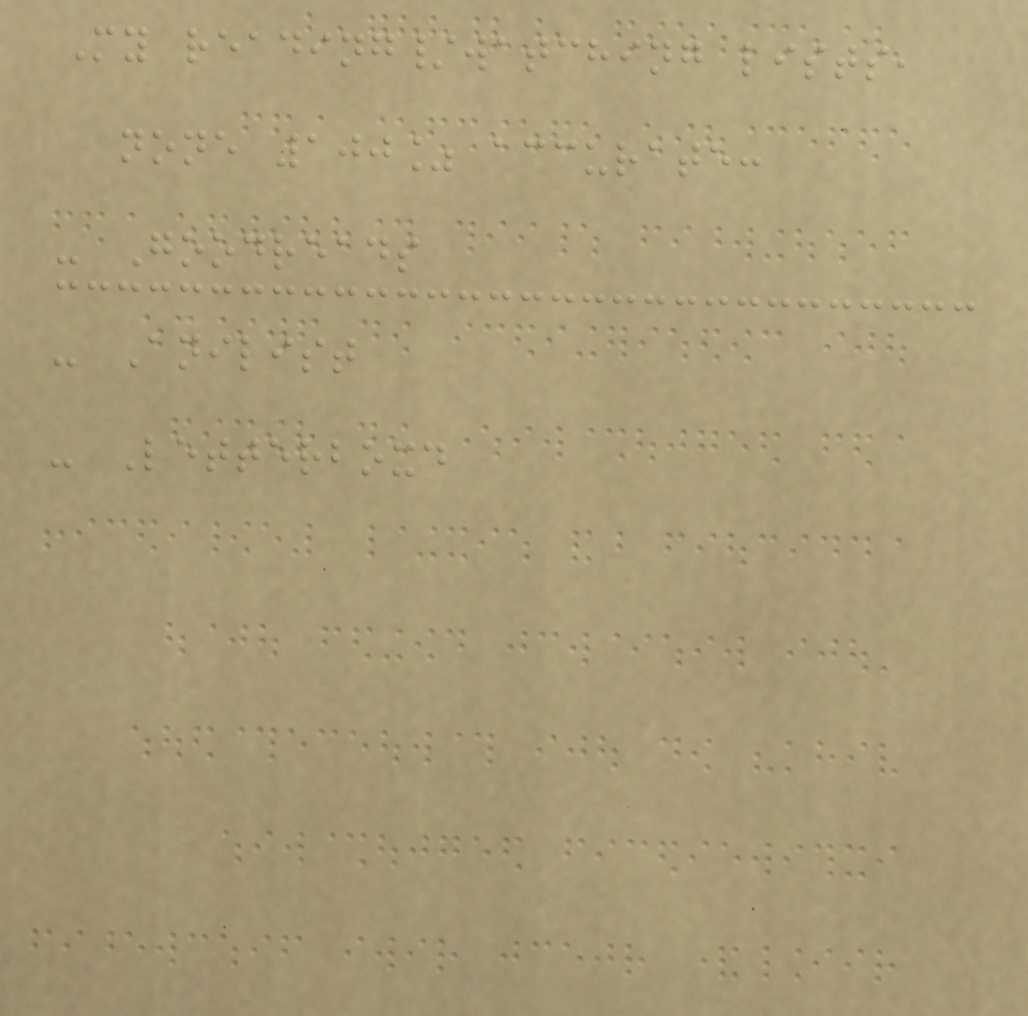My reading/watching lists,
none 100% accurate:
- Goodreads
- Anilist
- Letterboxd
